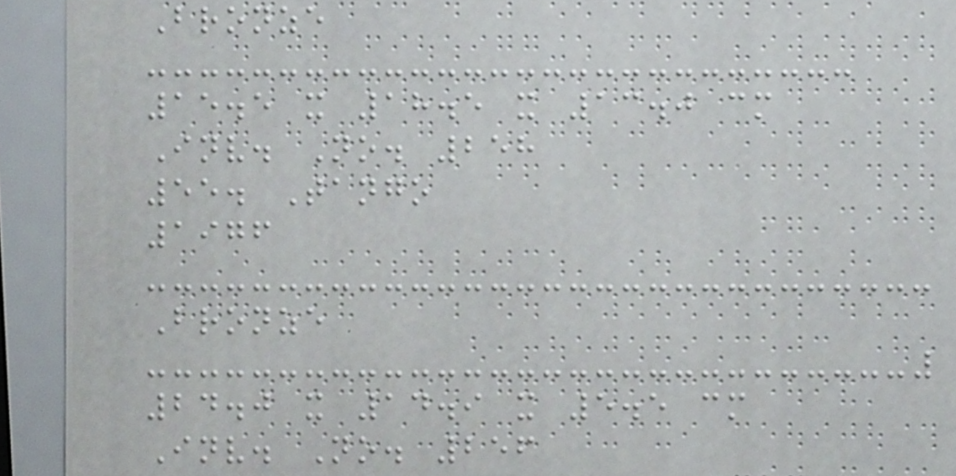Bronze
15.5 x 18.5 x 13.0 cm
Inv. No. 258
55. Tango
1976
Bronze
24.0 x 14.9 x 5.5 cm
Inv. No. 256
